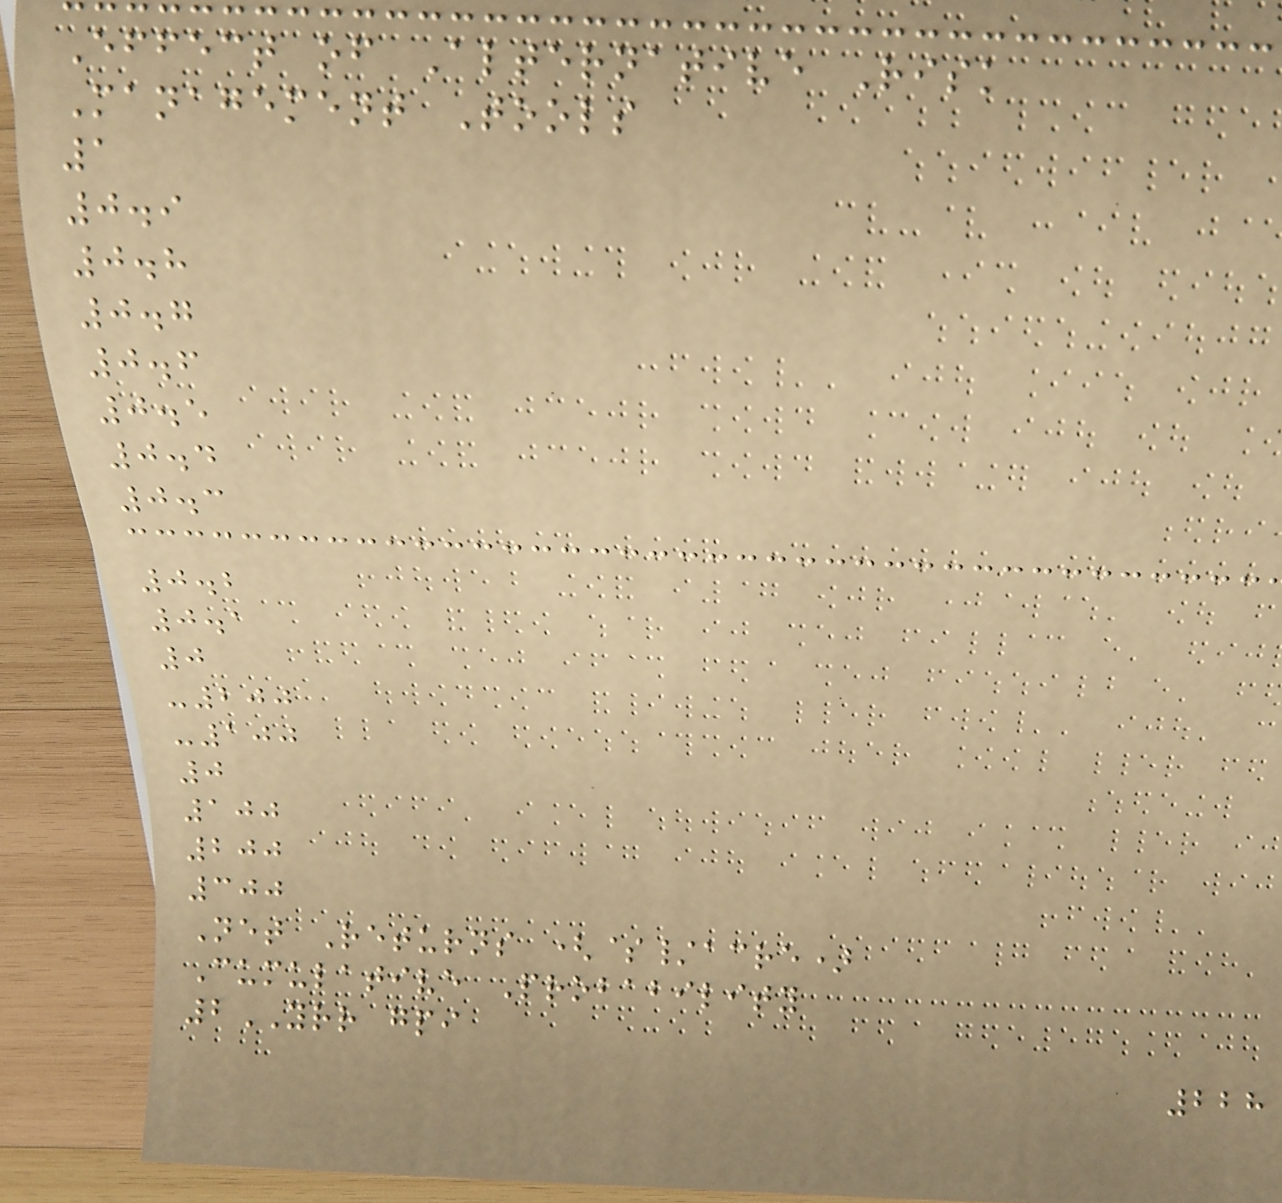Effect of Alternative Risk
Management Tools
1
0.9
0.8
0.7
0.6
0.5
0.4
0.3
0.2
0.1
0
-200
-100
0
100
200
300
Net Returns ($/acre)
Cumulative Probability
2YRR gpi
228
